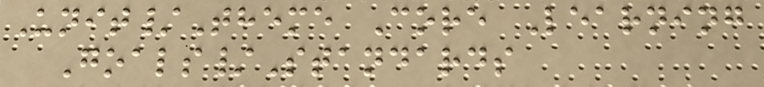Unit/Theme Core Learning
Goals/Standards
